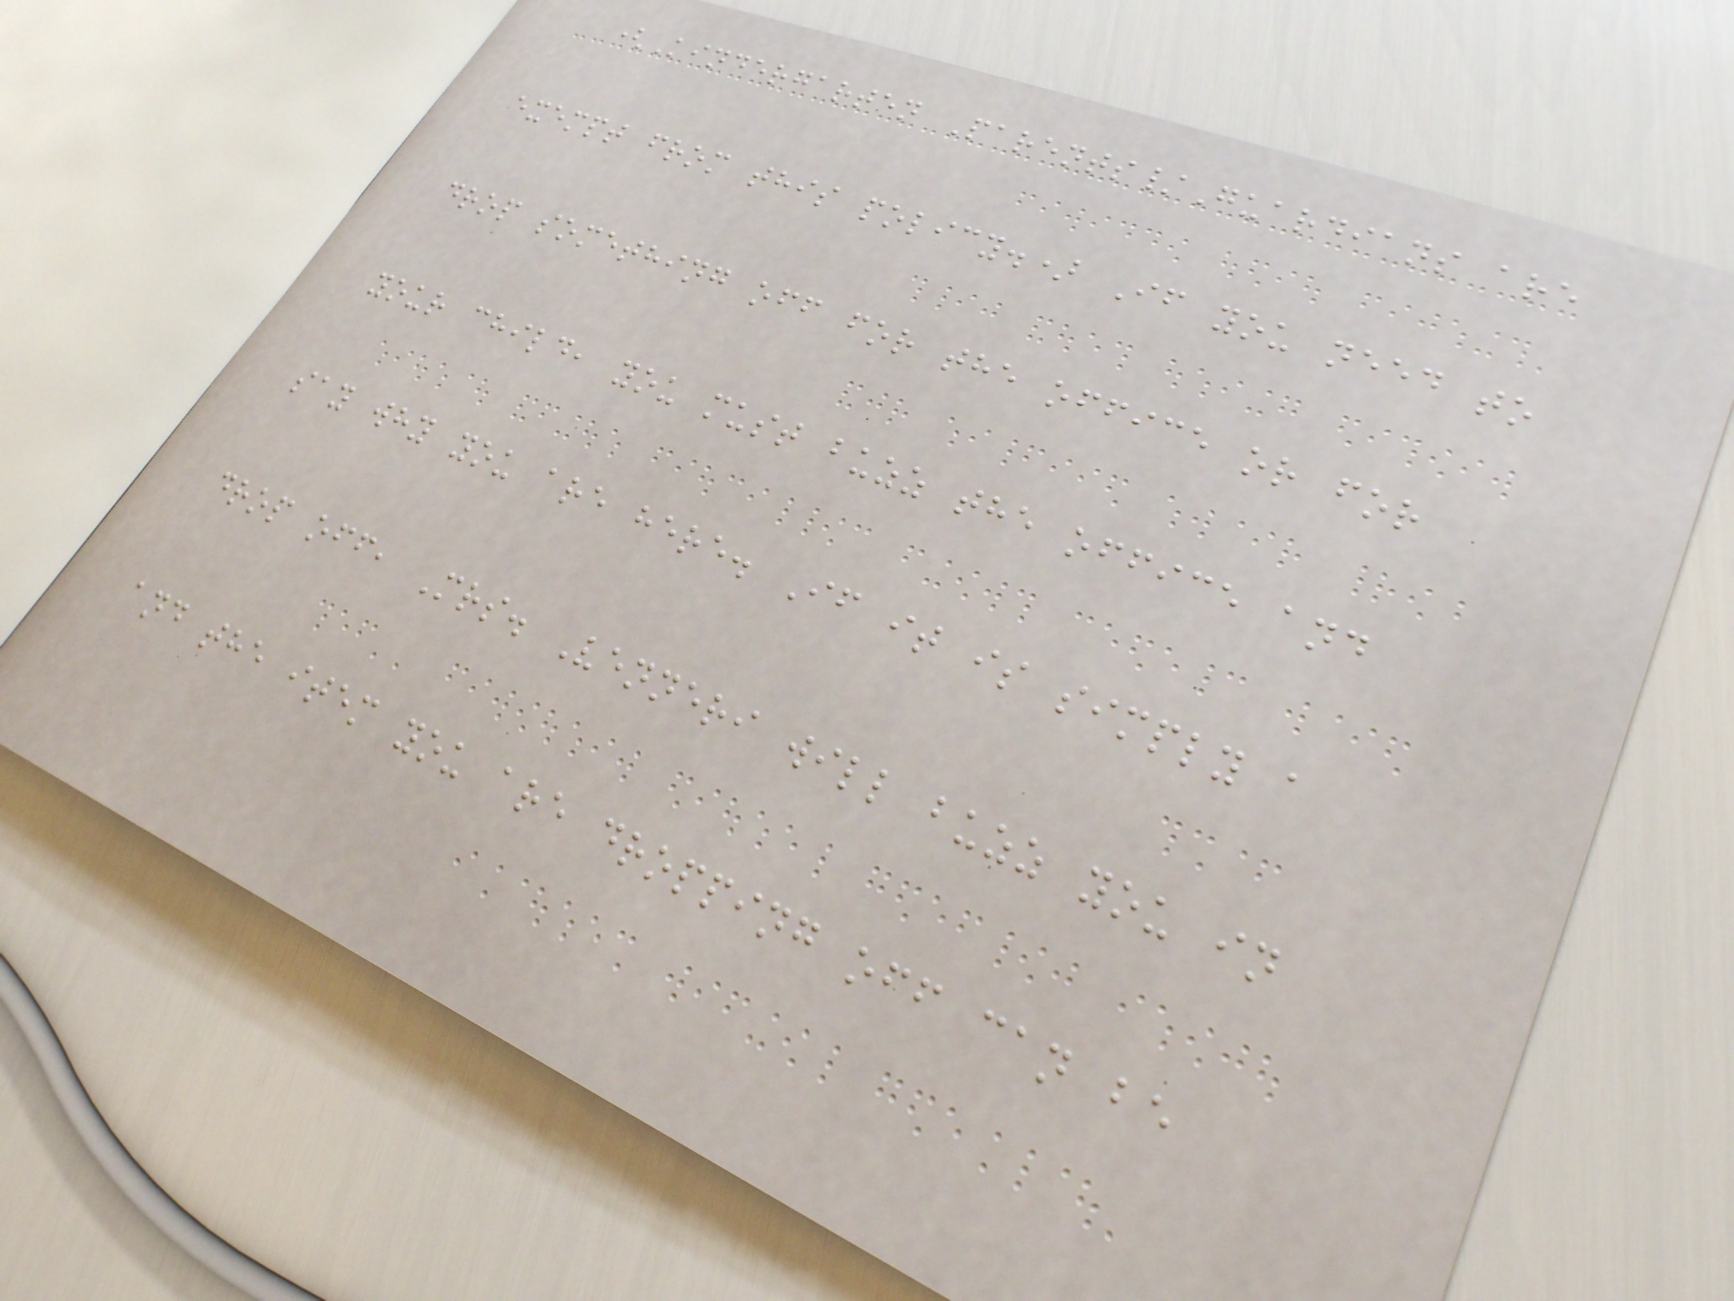(Kindergarten Parents/Guardians are
exempt from this policy.) If you need to
drop something off for the office or for
your child, you must buzz the office and
say why you are here. If it is simply a
drop off, Mrs. Venneri will buzz you in
and the item you are dropping off can be
